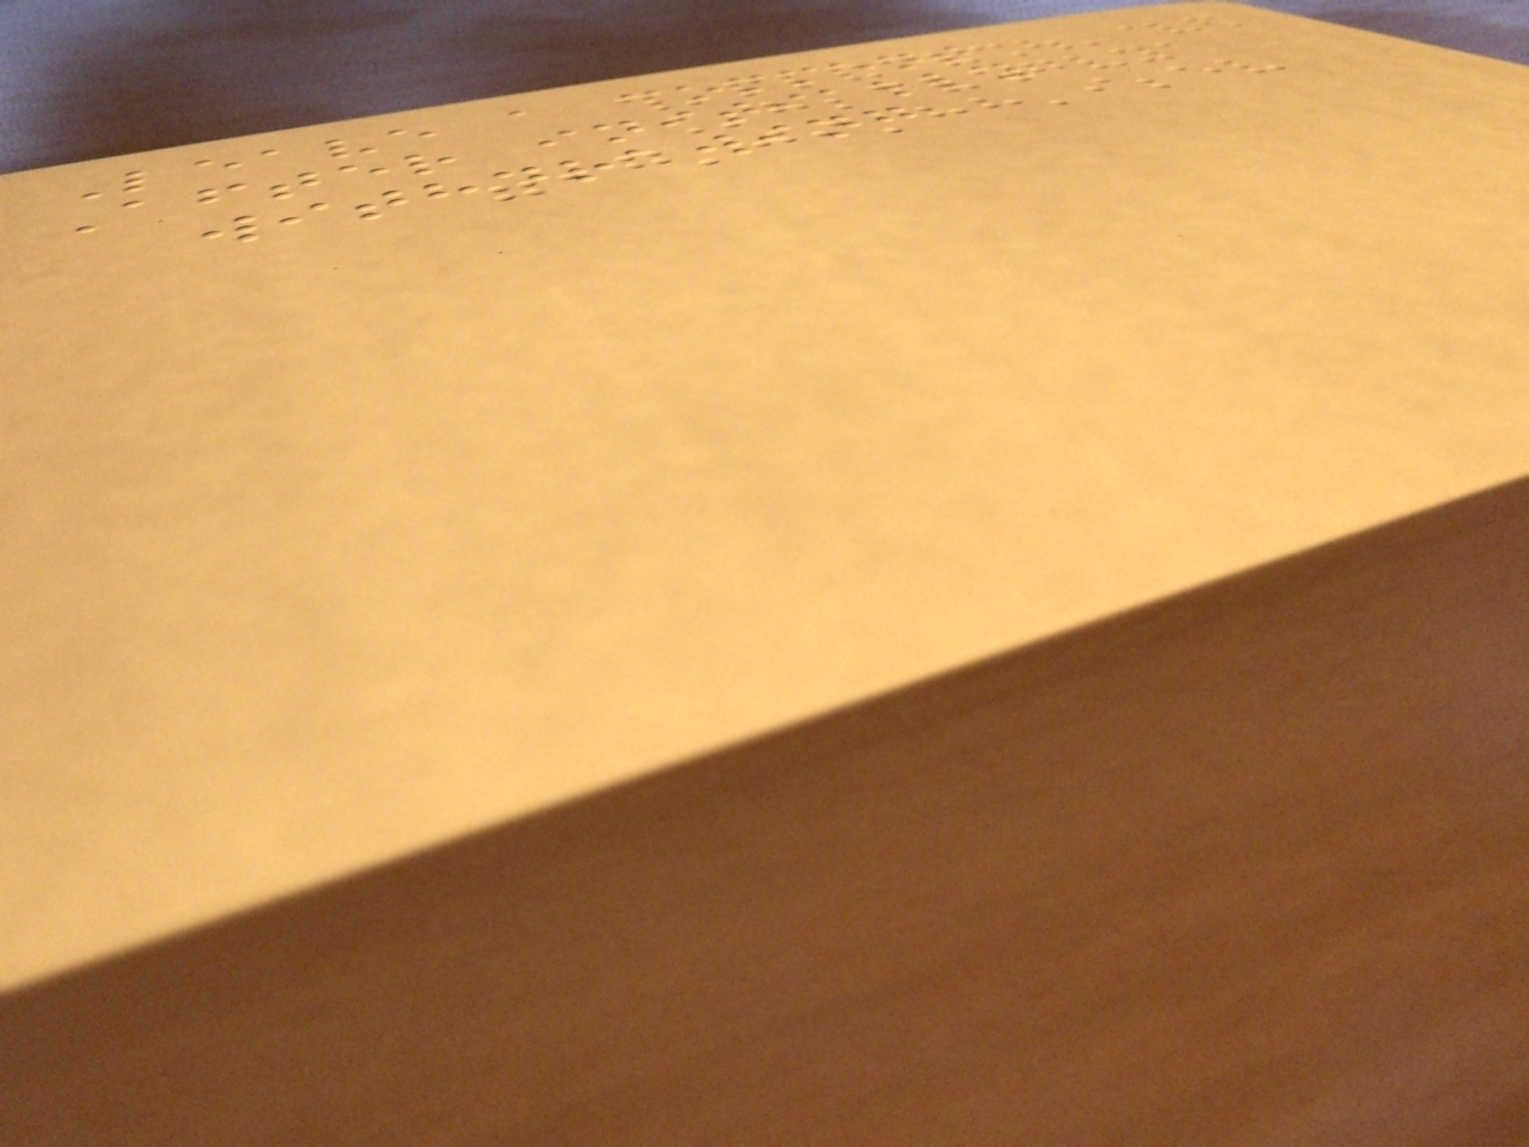Leave a comment
After initially
withdrawing
